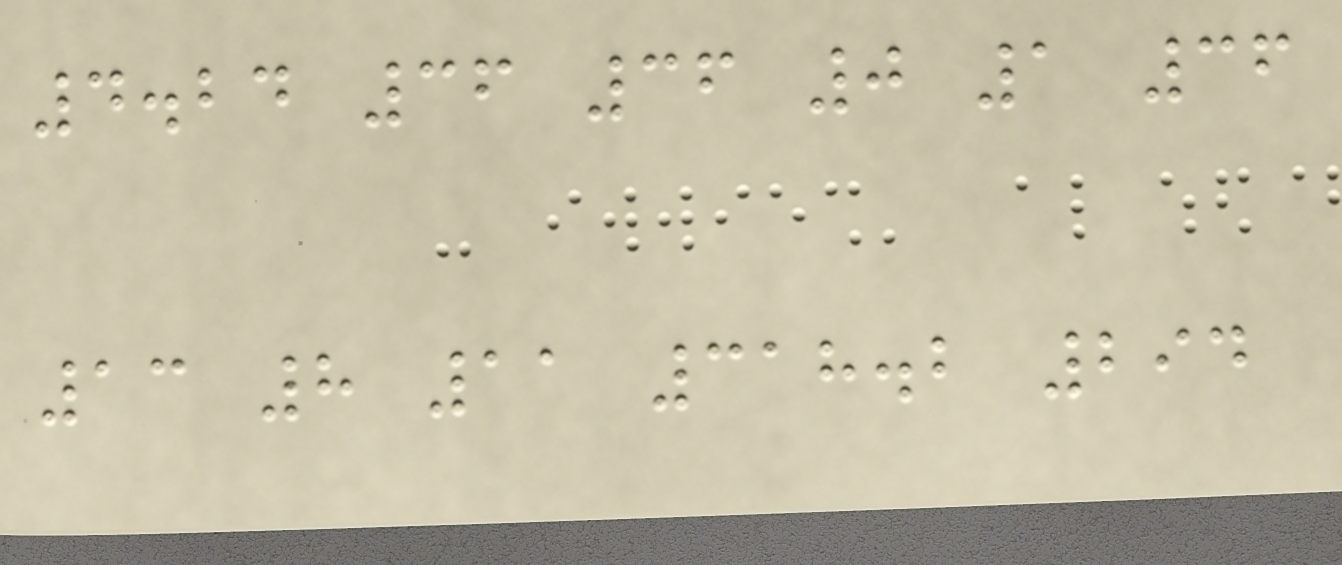4.24 36 36 0 1 36
13 8 11 318.2 294
